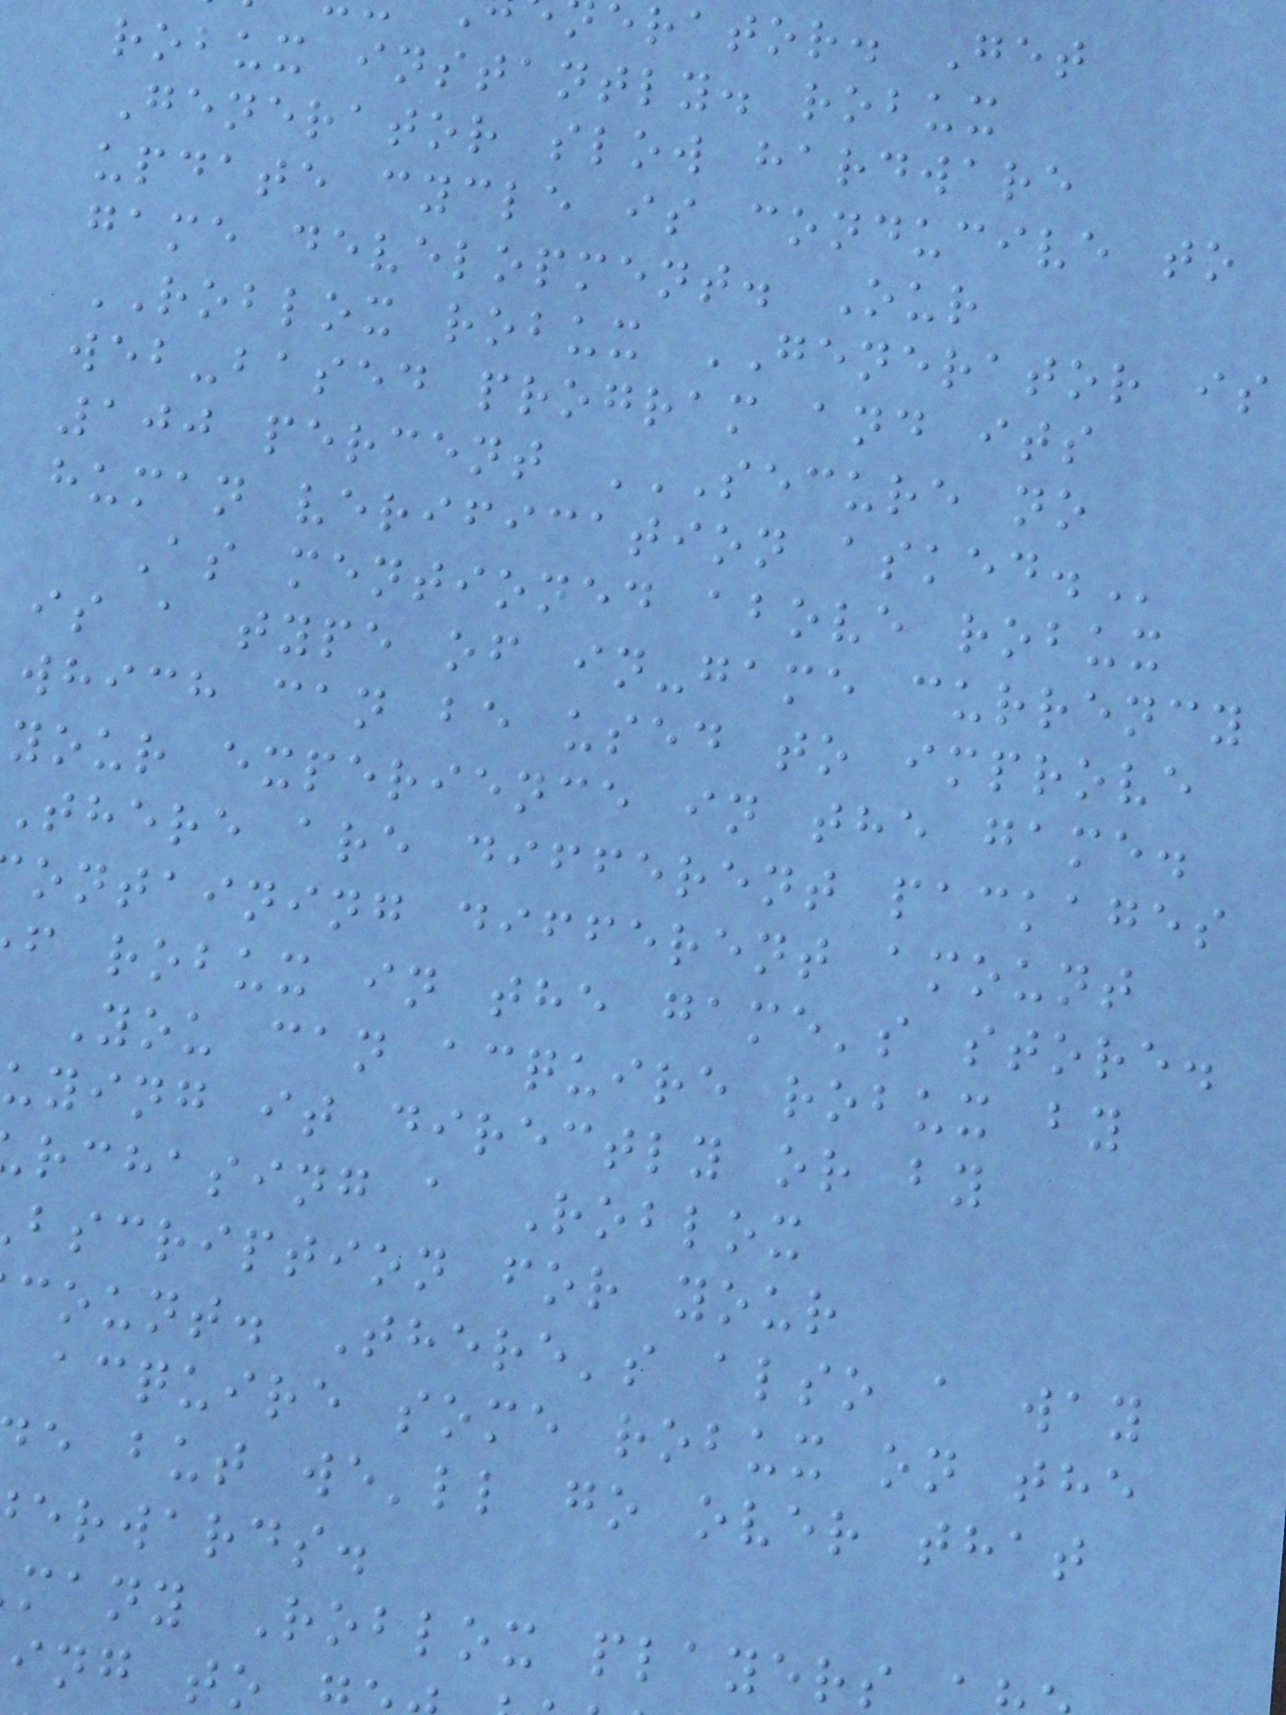erator. Get
robux instantly. robux
Generator slow hardware
update cycle is conducive to
game development. Our
ROBLOX robux GENERATOR is
web-based program and its
100 percent SECURE NO
human verification
As mentioned above robux
is a type of in-game currency
which can be used to improve
your experience in the game.
there are different packages
ontaining different amount
f robux in the game's store.
You can acquire robux by
uying it directly or by
rchasing a Roblox
bscription for your
count. There's also a way
acquire some robux on the
e but we'll go over that
erwards.
many Roblox players
